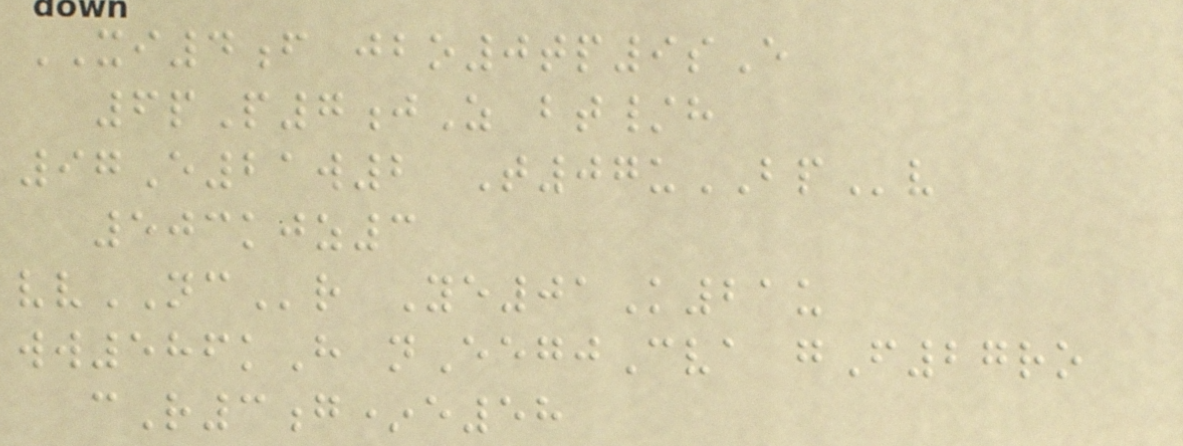XI4f jbo0tp9sE
6pP7jZ bt/h
97E21w2 T07uBPv
503kjz3
vvNCr Ye01K21u
ww586kH nEegjCva gF27ro
cR3g*e58
